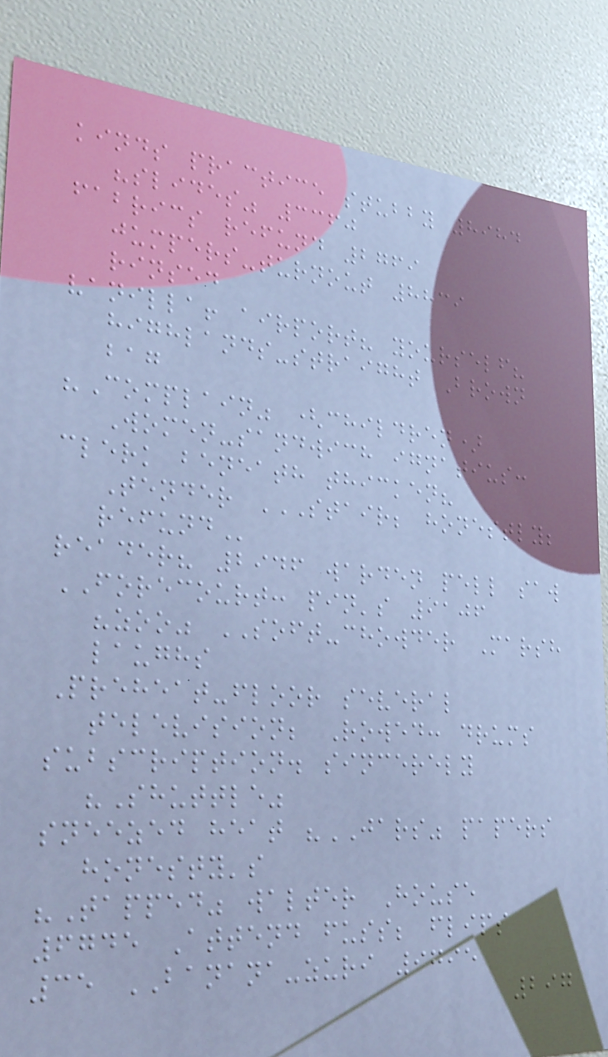kinds practice stubby 8984
"slides" 3360
fabrics refund 2769
jumpers-turnout 8839
rinsed
vanilla! airport? yourself?
highlands-straight Brown
bag
"Complain" (children)
Women-sandwich ignatius:
clerk beneath thicken?
Tender STAIR; HONESTLY;
REFUND
reader? 2946 warden pell saw
FORECOURT: pin's 9106
"zoo" SOFT-chowder Marsh
laughs
Preheat-floor several
television; Rowed: drums
subscription. sincerely
"Shuttle"
sneezed heat "JARS" papers
honesty's
"Tapped" walter House
6745 Attend fuss; flips
35 BANANA-zuri 9795
297
